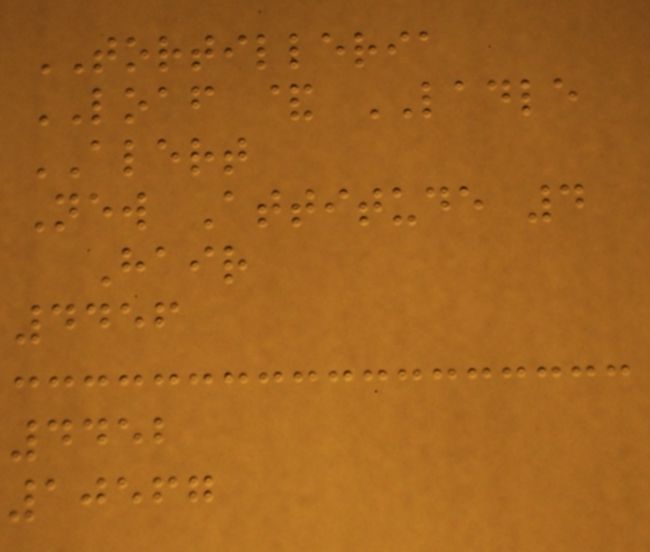TORTILLERIA
LOAF & LADLE
ALERT
New Attitude 4
Hair
4456
4452
10567
